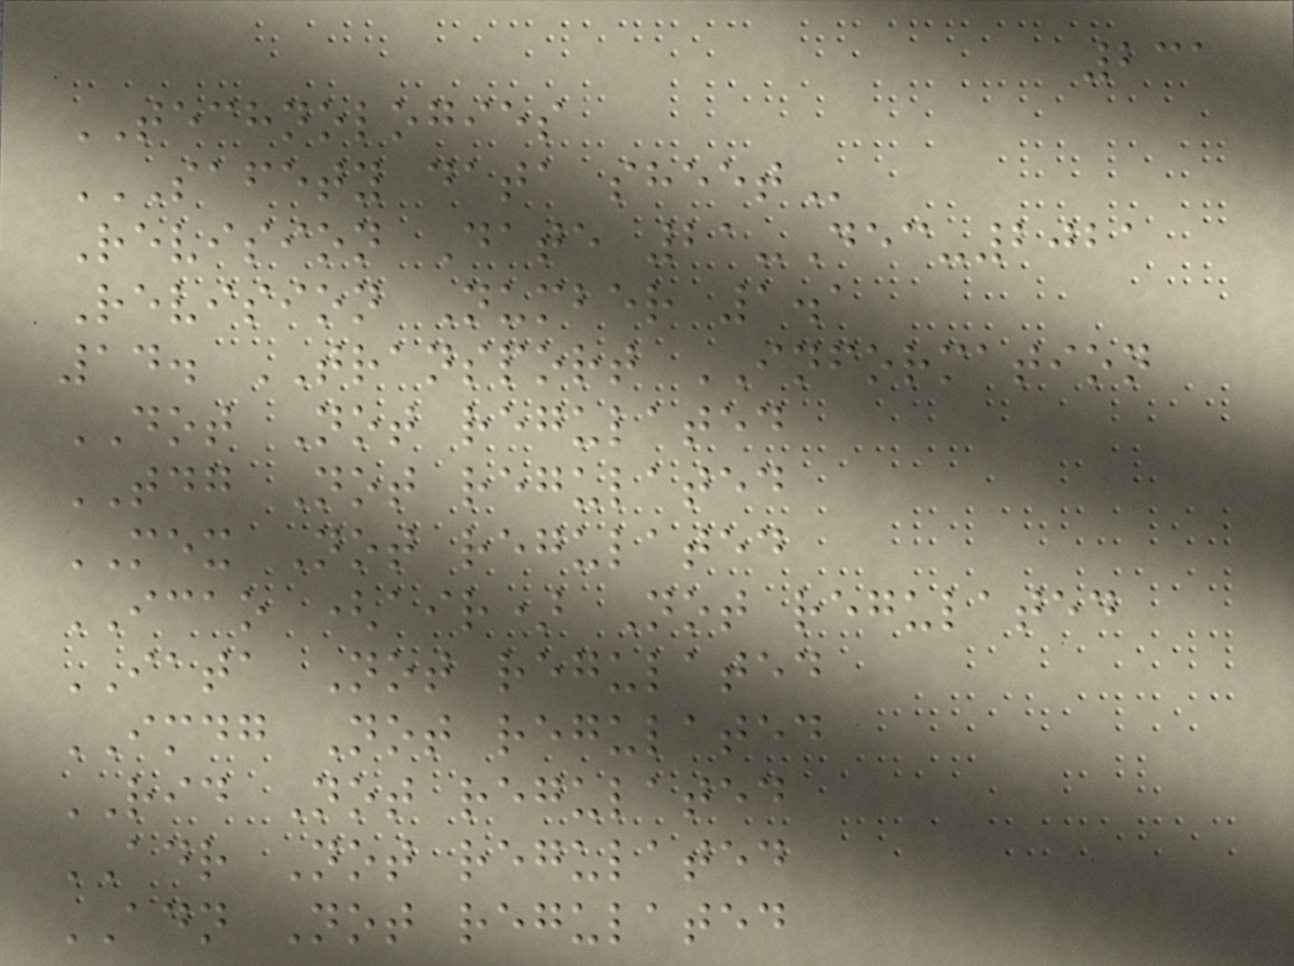231
TECHNOLOGIES
SAFETY DATA SHEET
Revision Date 21-Dec-2021
Revision Number 1.1
14. TRANSPORT INFORMATION
DOT Not regulated
TDG Not regulated
MEX Not regulated
ICAO (air) Not regulated
IATA Not regulated
IMDG Not regulated
RID Not regulated
ADR Not regulated
ADN Not regulated
